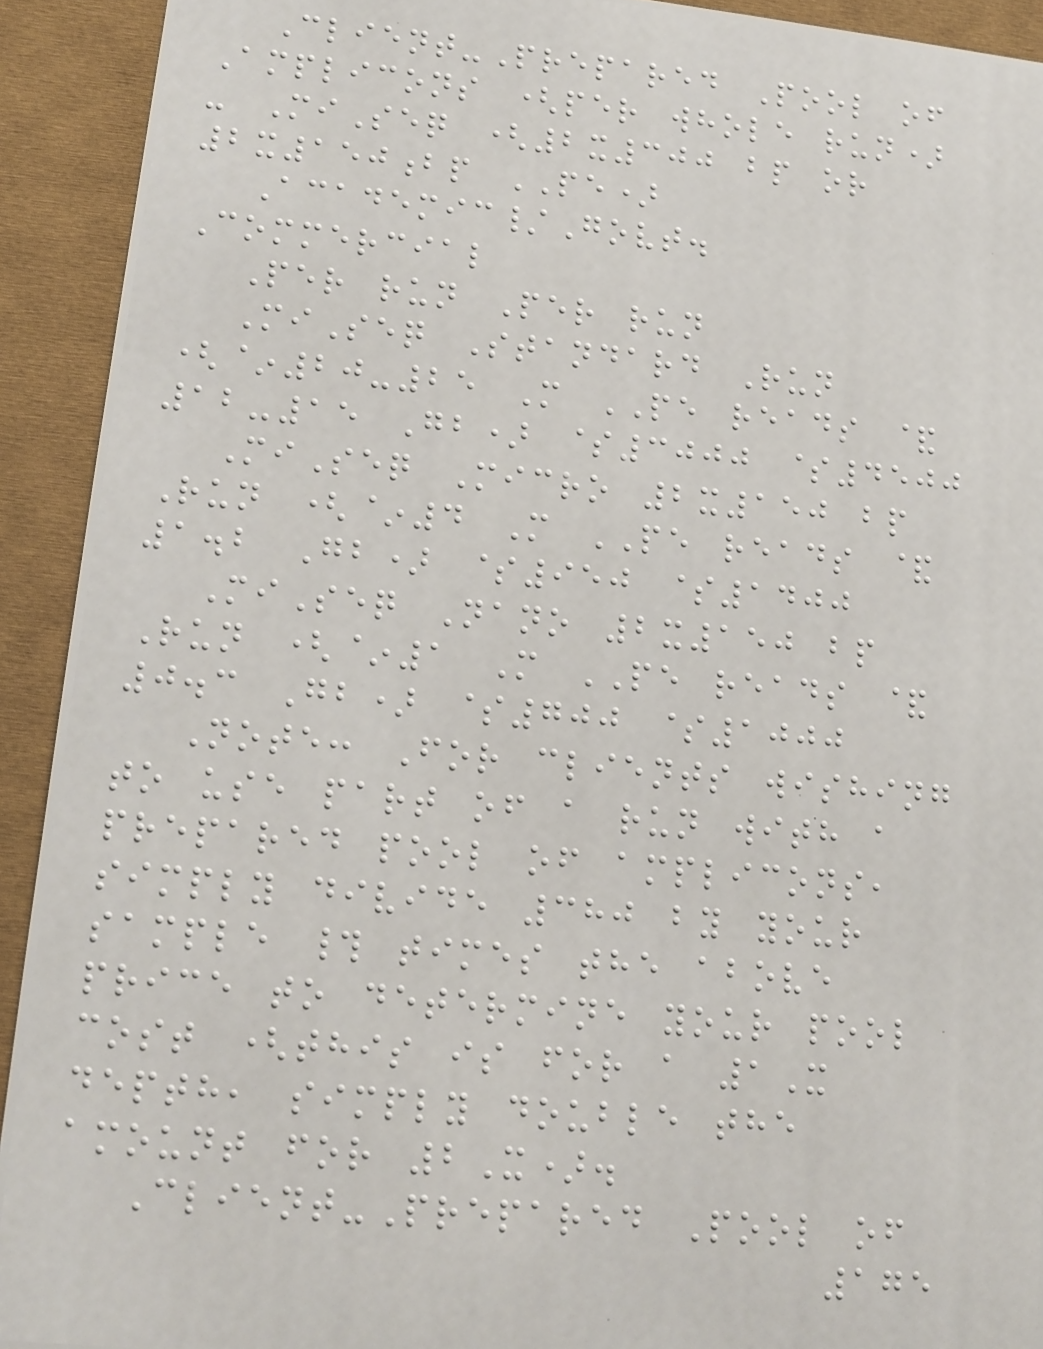Client-Prepared Pool of
Amplicons (per whole run)
- MiSeq (2x300 bp or
2x150bp PE)
Academic/Govt.
Commercial
Per run Per run
MiSeq Standard Run
(~20-25 M PE reads &
12-15 Gb) $3000 $4500
MiSeq Micro 2x150 bp
Run (~4 M PE reads &
1.2 Gb) $950 $1400
MiSeq Nano 2x150 bp
Run (~1 M PE reads &
0.3 Gb) $700 $1000
Note: For clients wishing
to use part of a run with a
prepared pool of amplicons,
simply divide 380 by your
sample # times the above
price to determine your pool
cost (this is for a 1X
depth, simply double the
amount for 2X).
Client-Prepared Pool of
175
